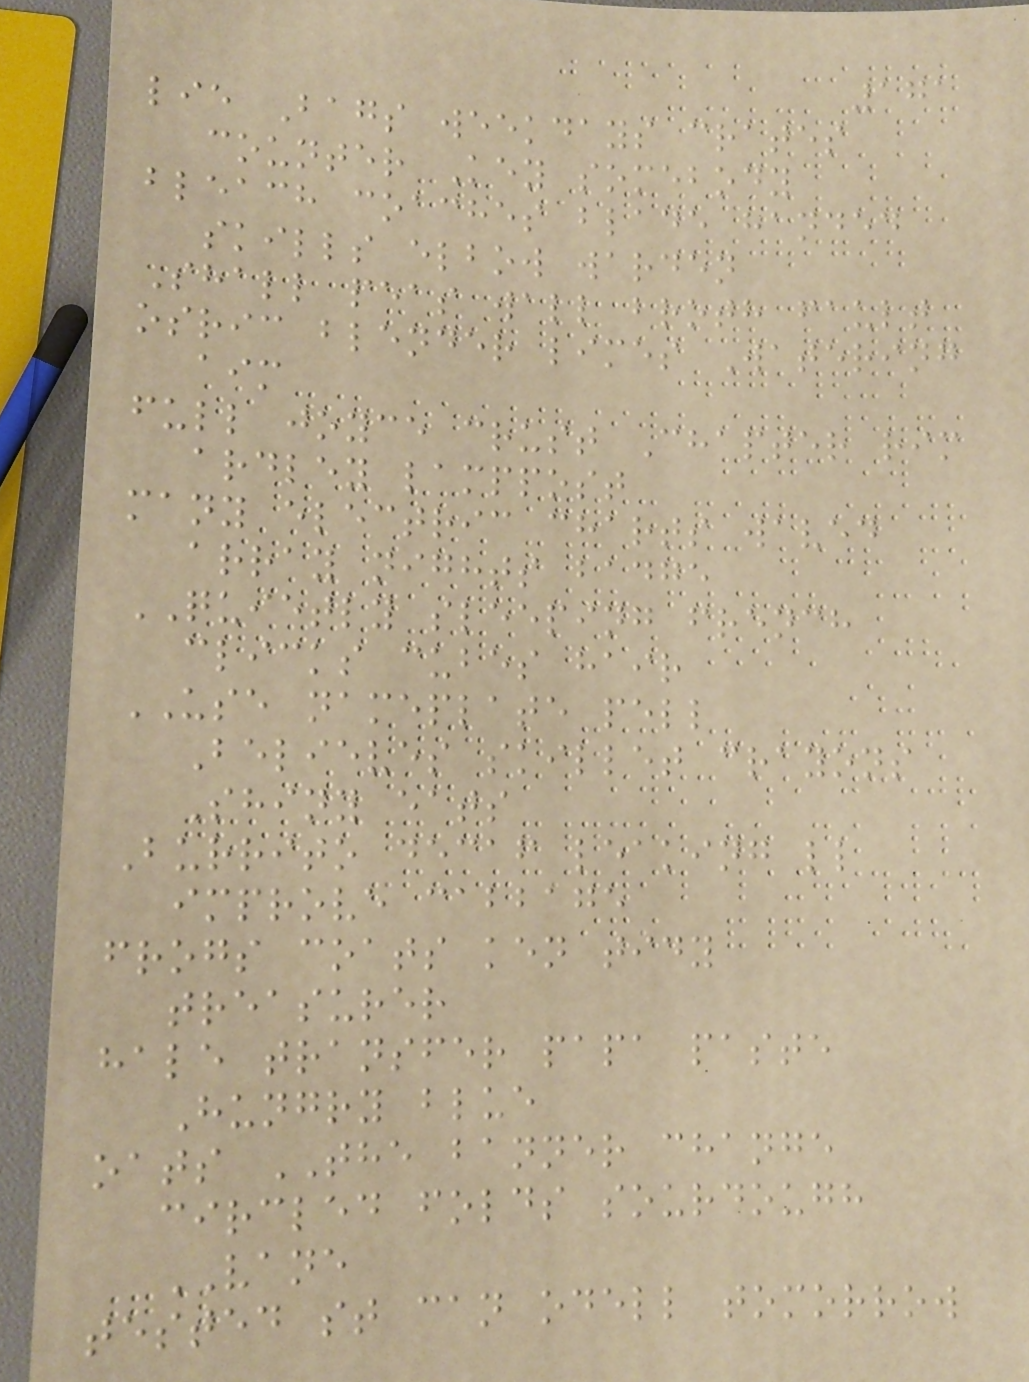171
lie Bags weekdays crates
counter Key somebody
bleach coaches blade handed
skills elbow warden
Shall peas wall broth fault
osric blender limes Watering
aim
full joyce crust Chapter rim
ardley lamppost
many electric charts waved
array nights badge
QUIETLY sleeping french
clicks cubes hair
USE nameplate pell
Believes skillet crayons
Shiny eats
Burrito decaf leaking ll
improve cabbage
frogs coats ken tidy
treasurer
hale transfer papa paste
Hungry blue
oats THE banner change
circled folds sourdough
VANE
tested st can odell tomorrow
